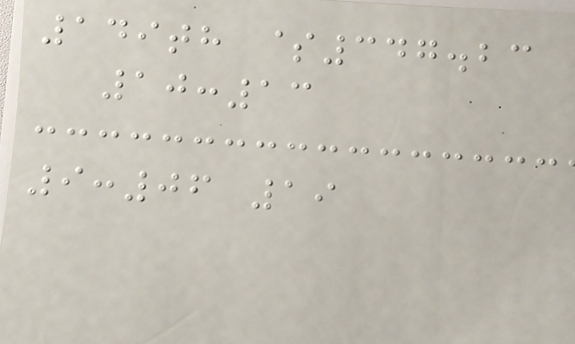149th $347.23
10:13
9:06 19
